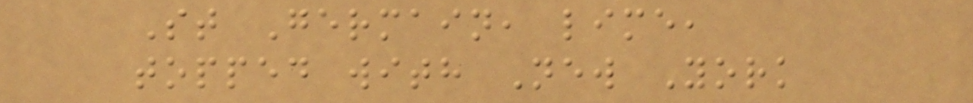St Germain, lime,
topped with New York
